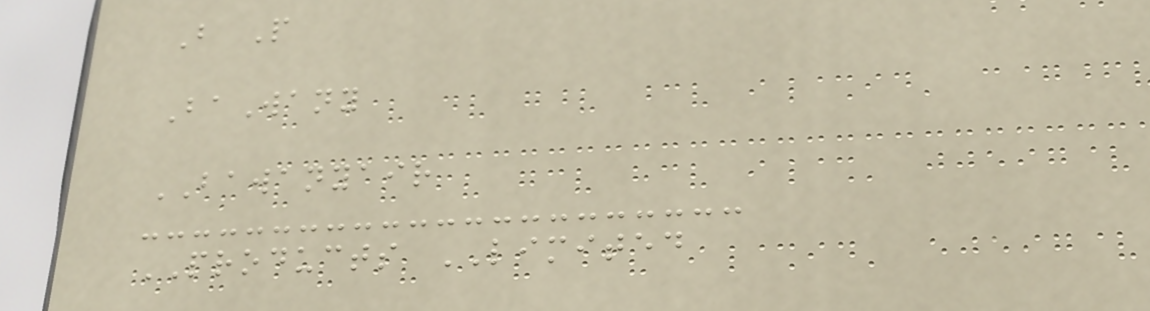B P
BaWany
BAWANYAIR
PRODUCTS LIMITED
